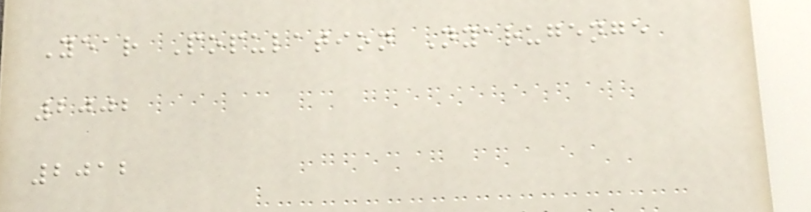Year Population Nyarugenge
2002
2012
